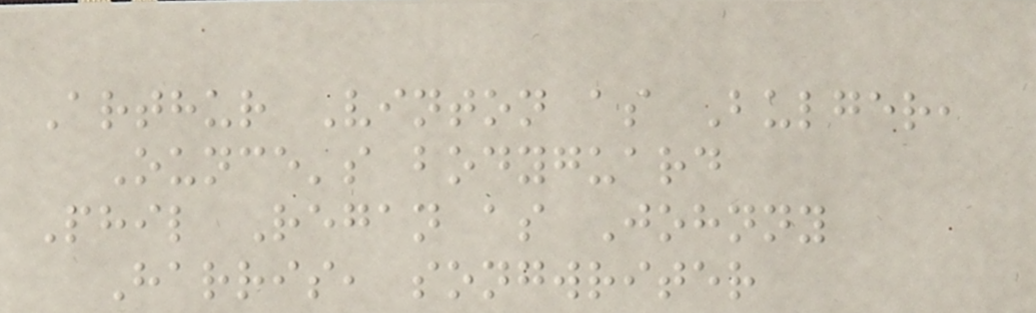Arthur Vinton as Bulger,
Ounce's bodyguard
Phil Regan as Johnny
Harris, songwriter
